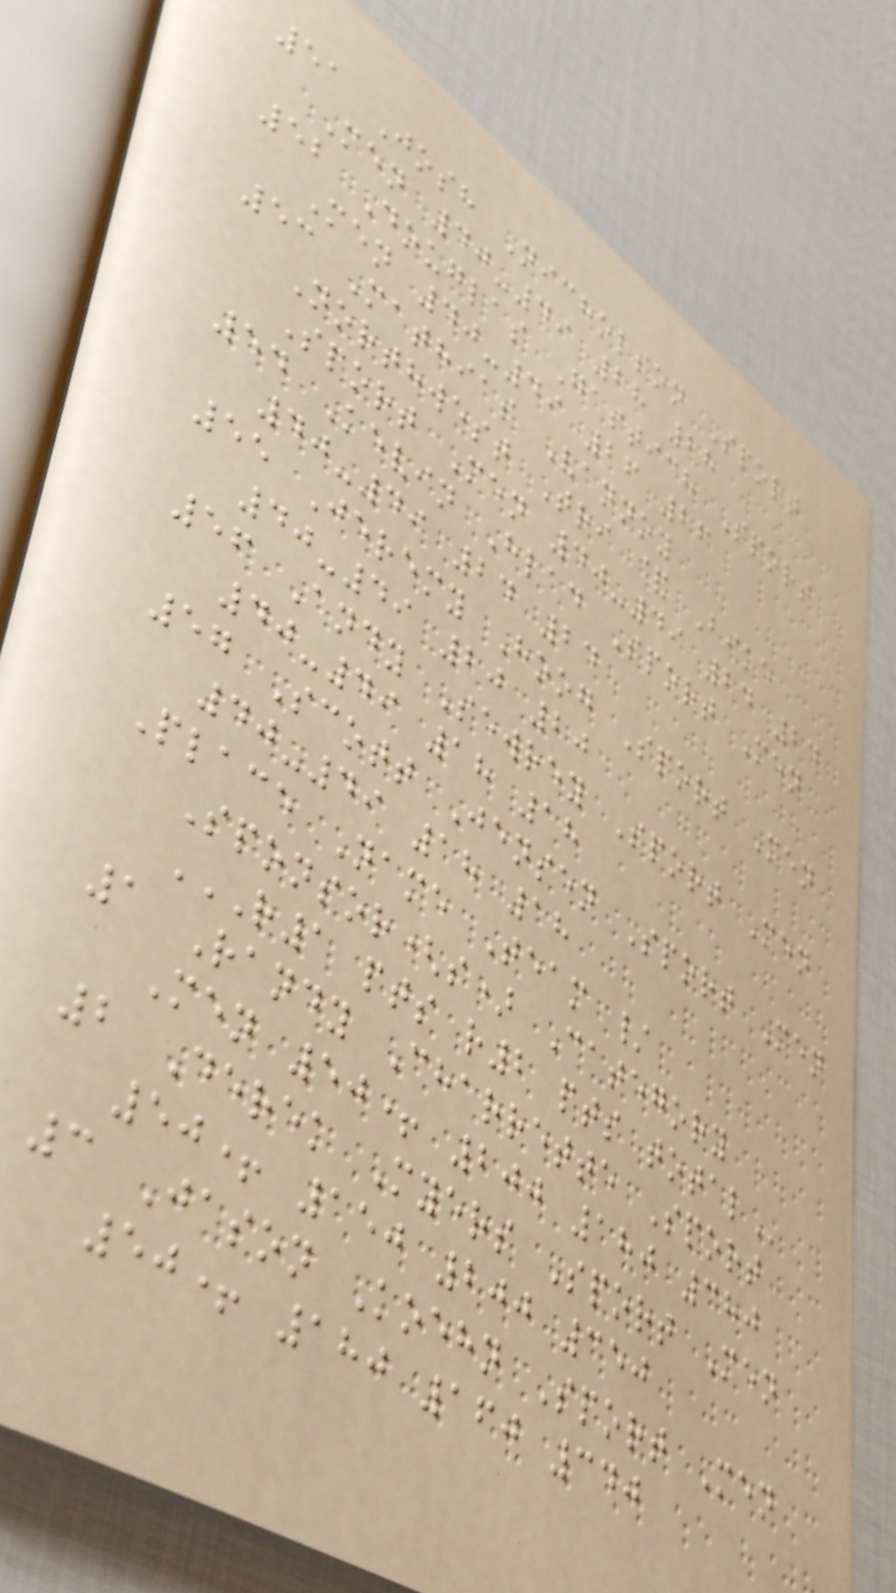51 Josh Nicholson Sport
Men 40-49 28 28
52 Douglas Gastich Sport
Men 40-49 26 26
53 Mathias Vannoy
Northwest Tri & Bike
Sport Men 40-49 24 24
54 Kevin Hlad Sport Men
40-49 24 24
55 Jeremy Hoog Sport Men
40-49 20 20
56 Andy Sewrey Sport Men
40-49 18 18
57 Scott Jensen Sport Men
40-49 18 18
Place Name Team /
Sponsor(s) Category
R1 PTS R2 PTS TOTAL
1 Randy Charrette Sport
Men 50+ 200 180 380
2 Derek Myers Sport Men
50+ 150 200 350
3 Jason Koehn Sport Men
50+ 180 160 340
